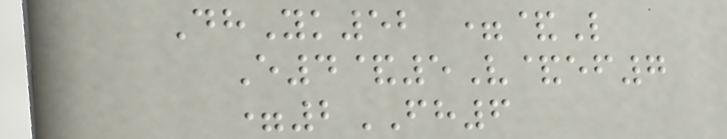DhYk52 =&L
E4&5V&ef7
=2FH6
